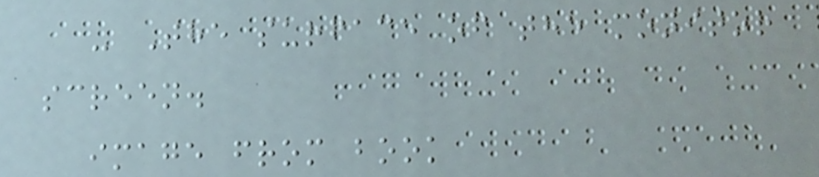- The surface of the monitor
screen.
image from book
